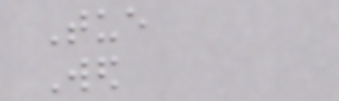Tue
Wed
